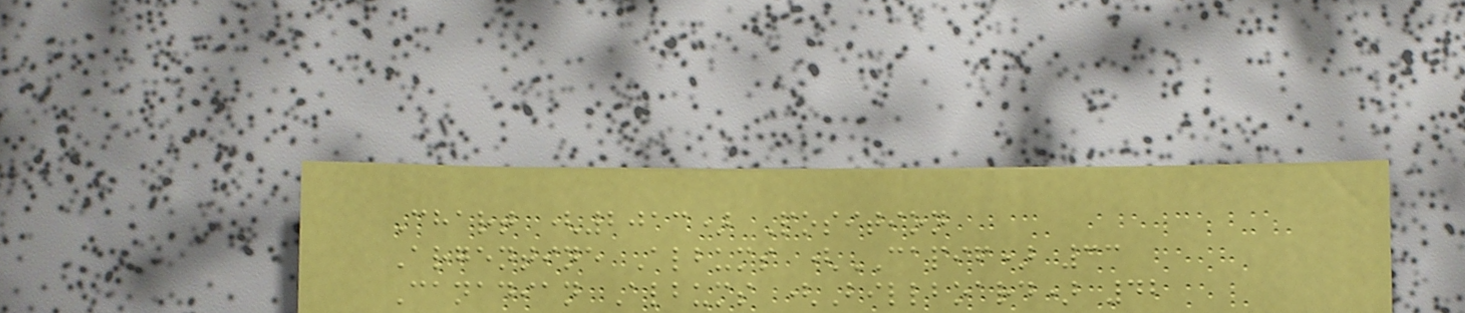Chart (2013) Position
Argentine Albums (CAPIF) 33
Canadian Albums (Billboard) 42
